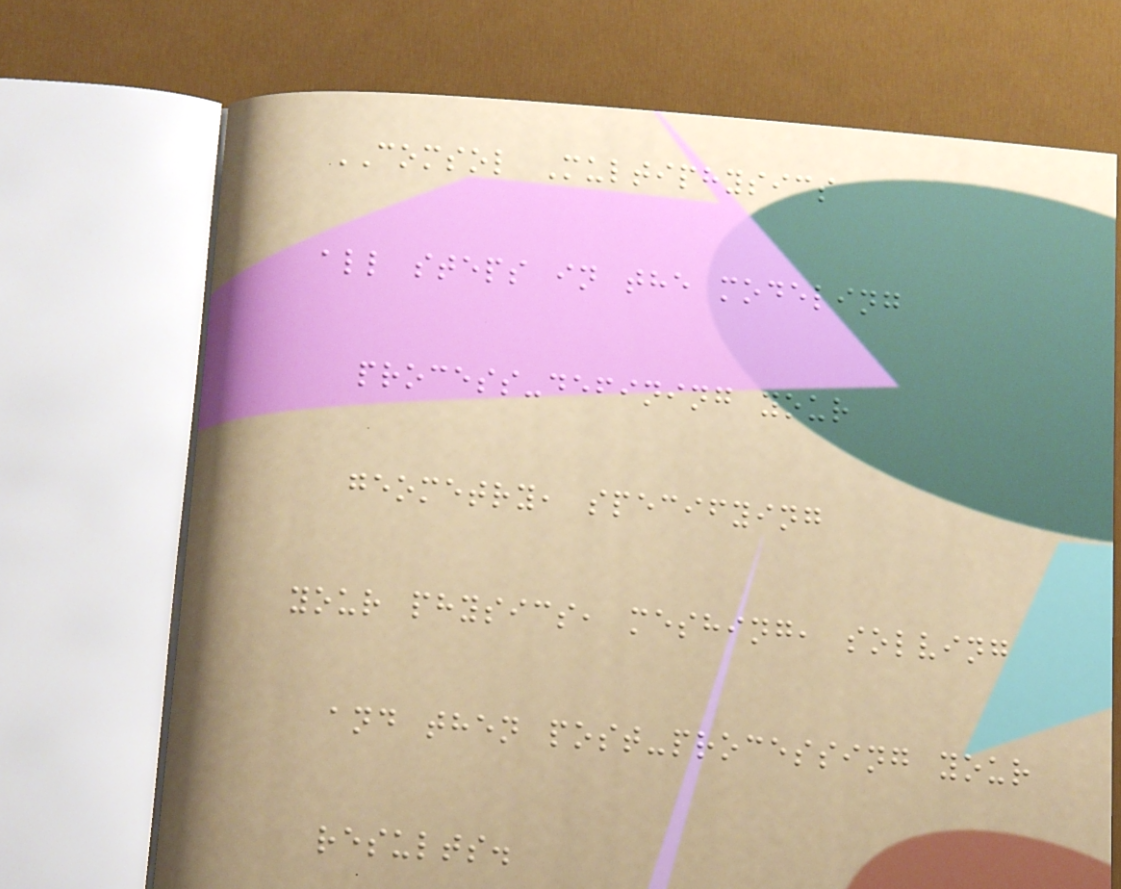COMSOL Multiphysics
all steps in the modeling
process-defining your
geometry, specifying
your physics, meshing, solving
and then post-processing your
results.
